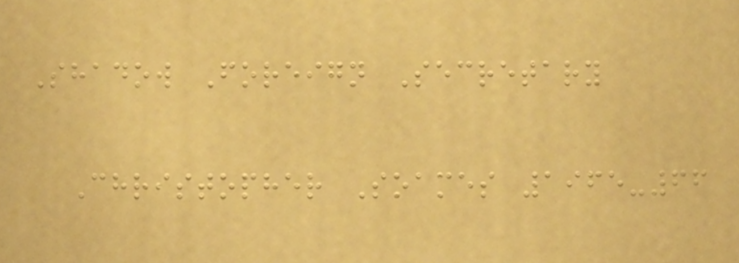Shadow Foreign Secretary
Christopher Soames 1965-66
